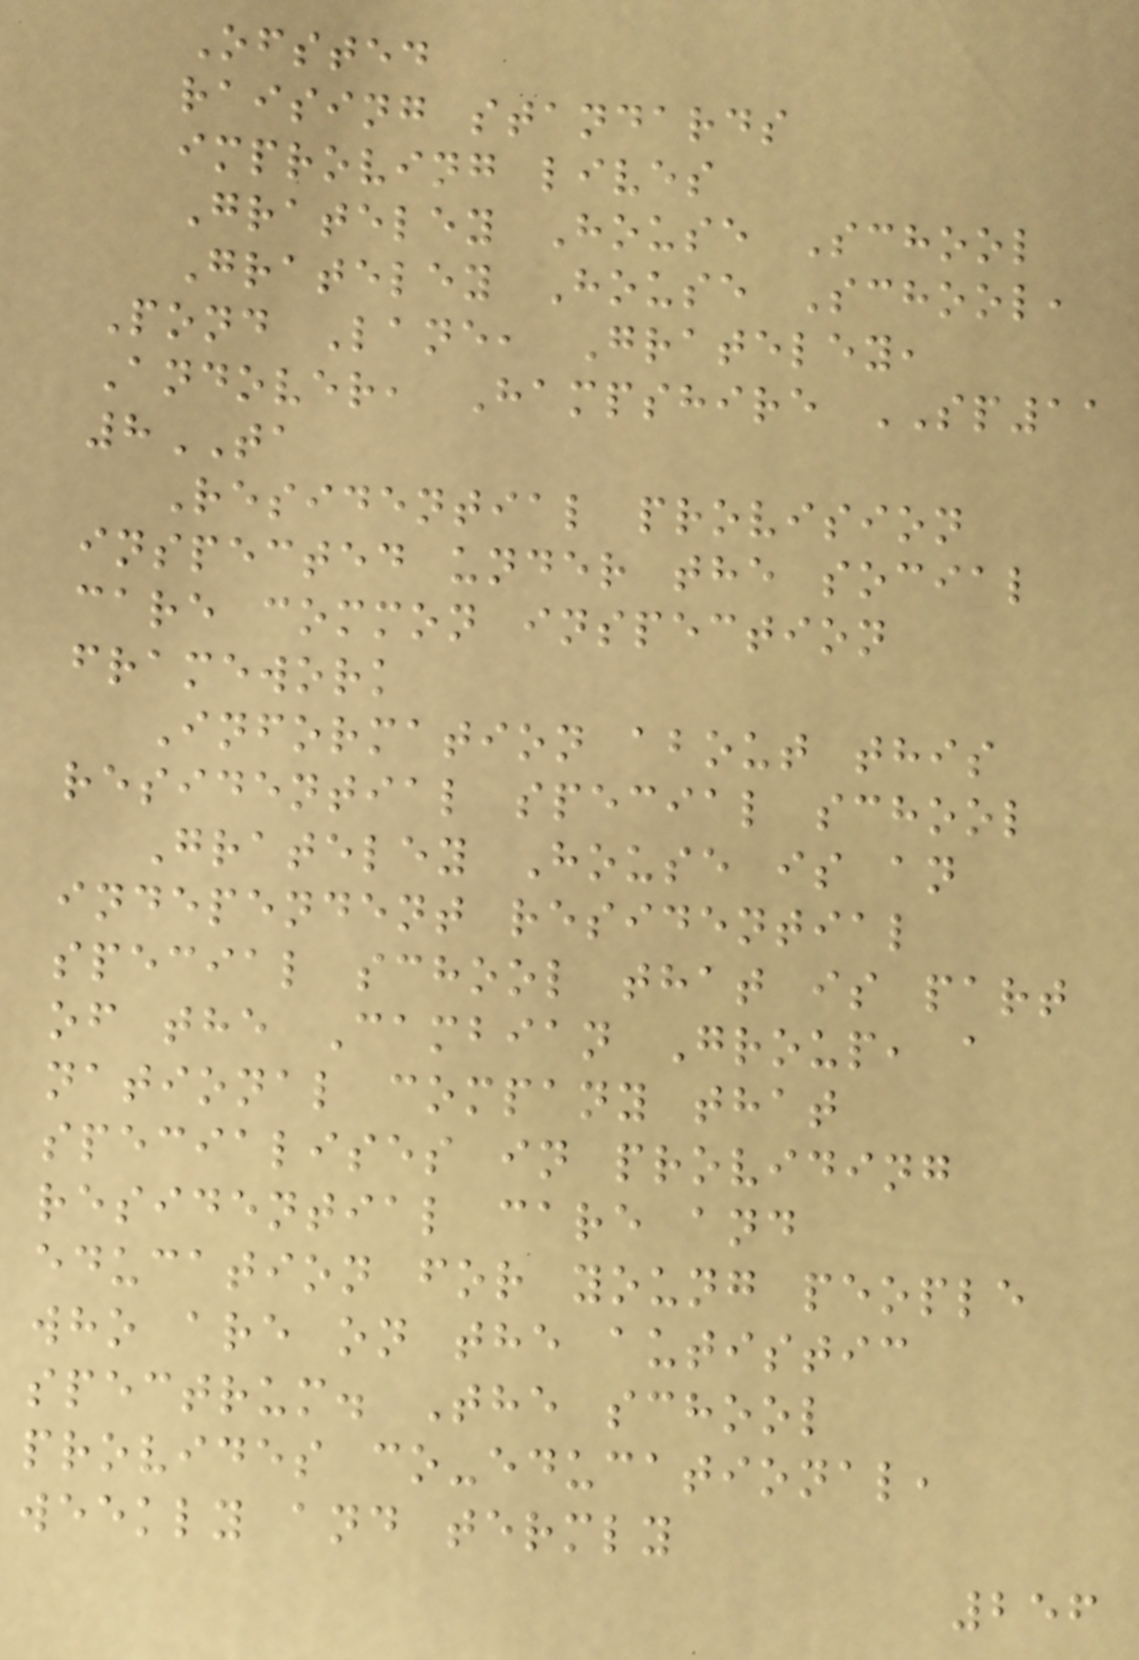Ofsted
raising standards
improving lives
Grateley House School
Grateley House School,
Pond Lane, Grateley,
Andover, Hampshire SP11
8TA
Residential provision
inspected under the social
care common inspection
framework
Information about this
residential special school
Grateley House is an
independent residential
special school that is part
of the Cambian Group, a
national company that
specialises in providing
residential care and
education for young people
who are on the autistic
spectrum. The school
provides co-educational,
weekly and termly
256
